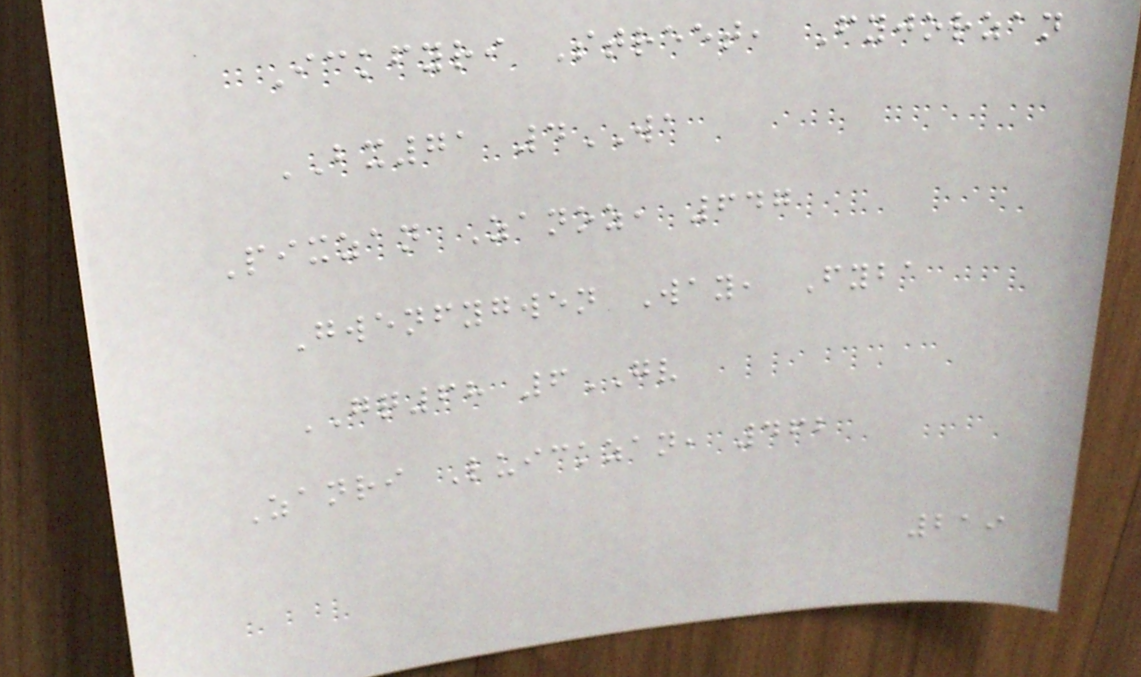Ickfyri Street, Fyjorzan
BX71 4WA
Pixzan Zanoz, 647
Gwenfygwen Way, Fyba
GQ68 6GV
Zanri Luickzan, 462
219
